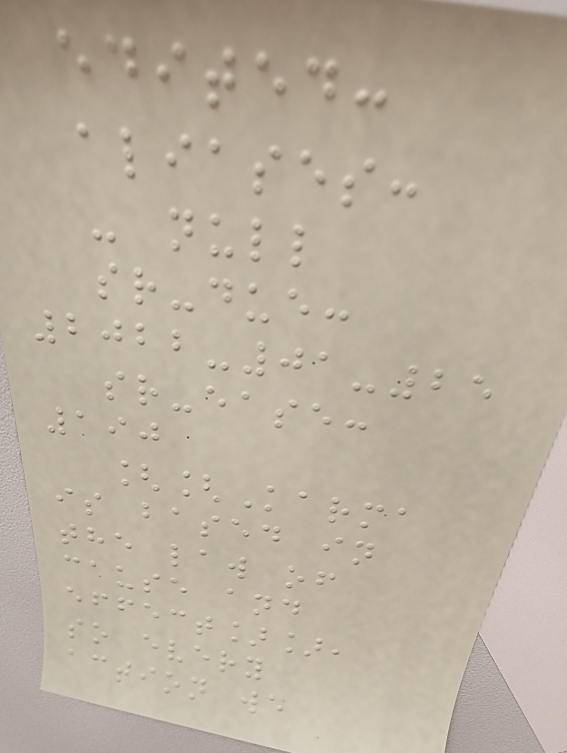edited:
aliases:
- null
sr-due:
2022-01-25
sr-ease:
190
[[Karma
is based in
the law of
cause and
effect]],
so every
action we
